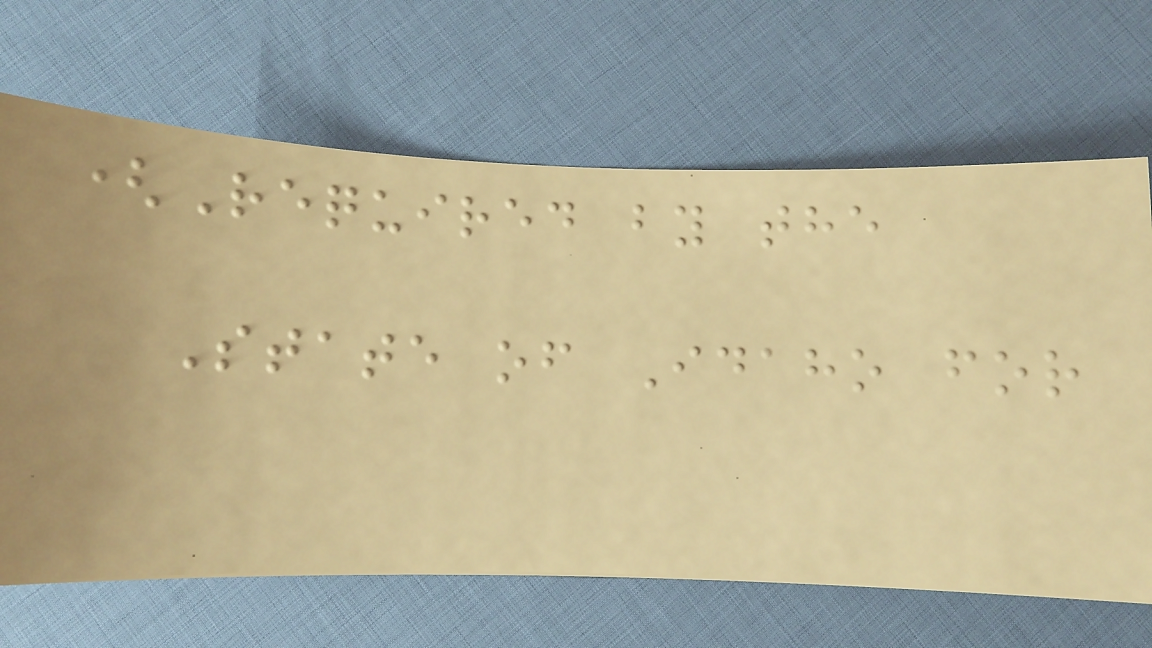(Required by the
State of Idaho for
